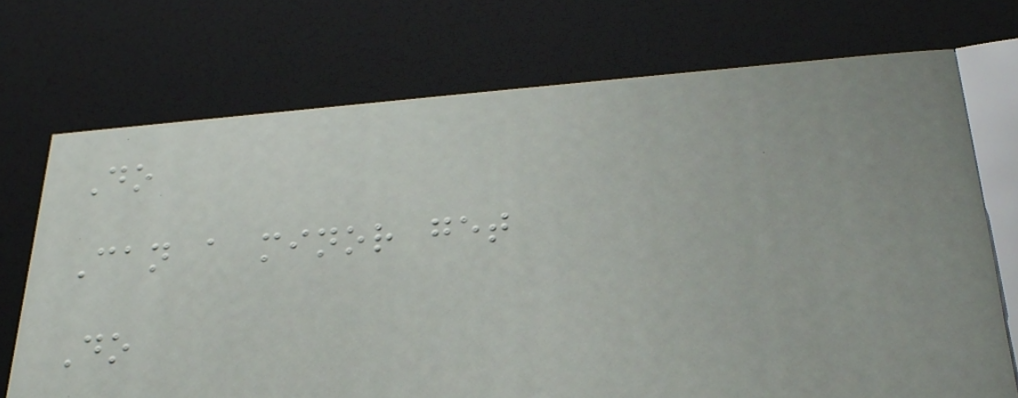Do
Can a minor get
Do
